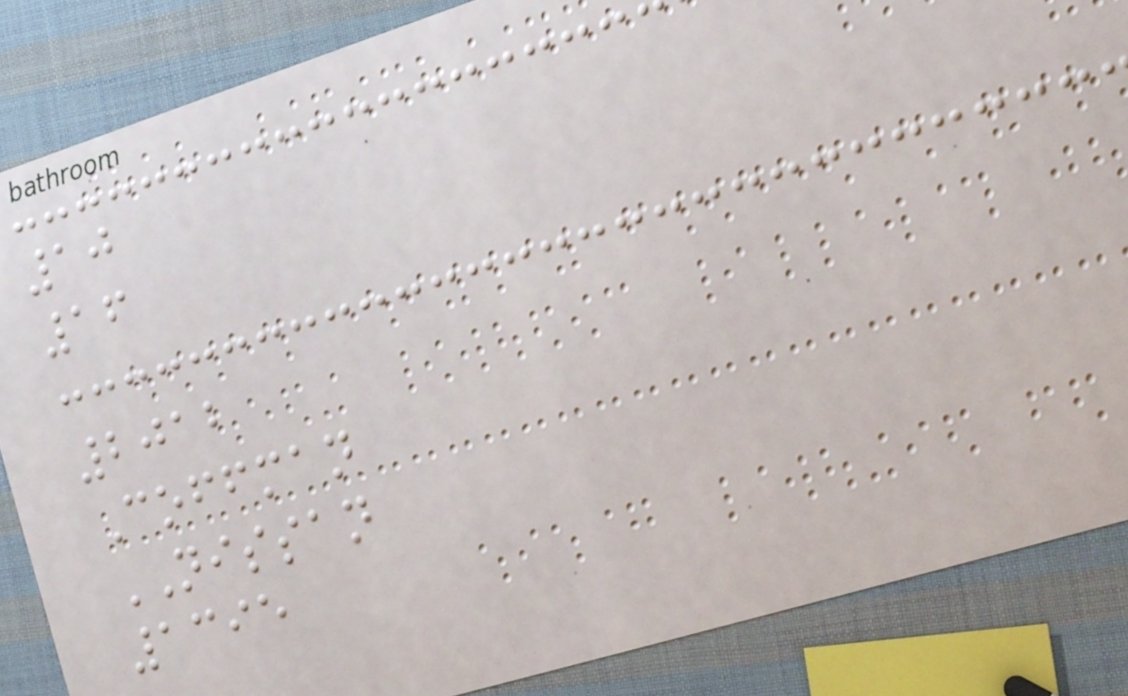10
16
2012
Coffman
NISSAN
1395
